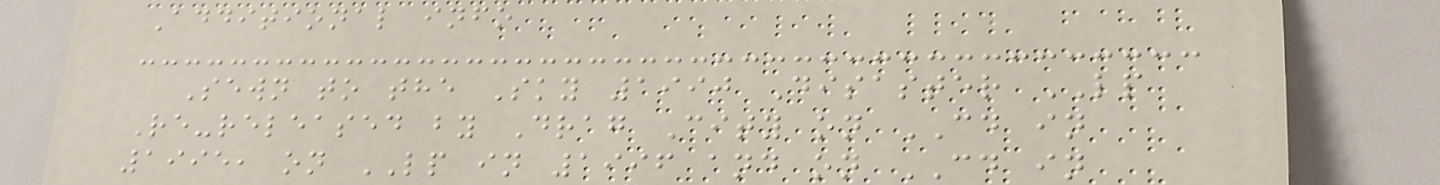Additional info
Sewn to the Sky 1990 Disaster LP
Re-released by Drag City on CD in
1995, on LP in 1996 and on CD in
